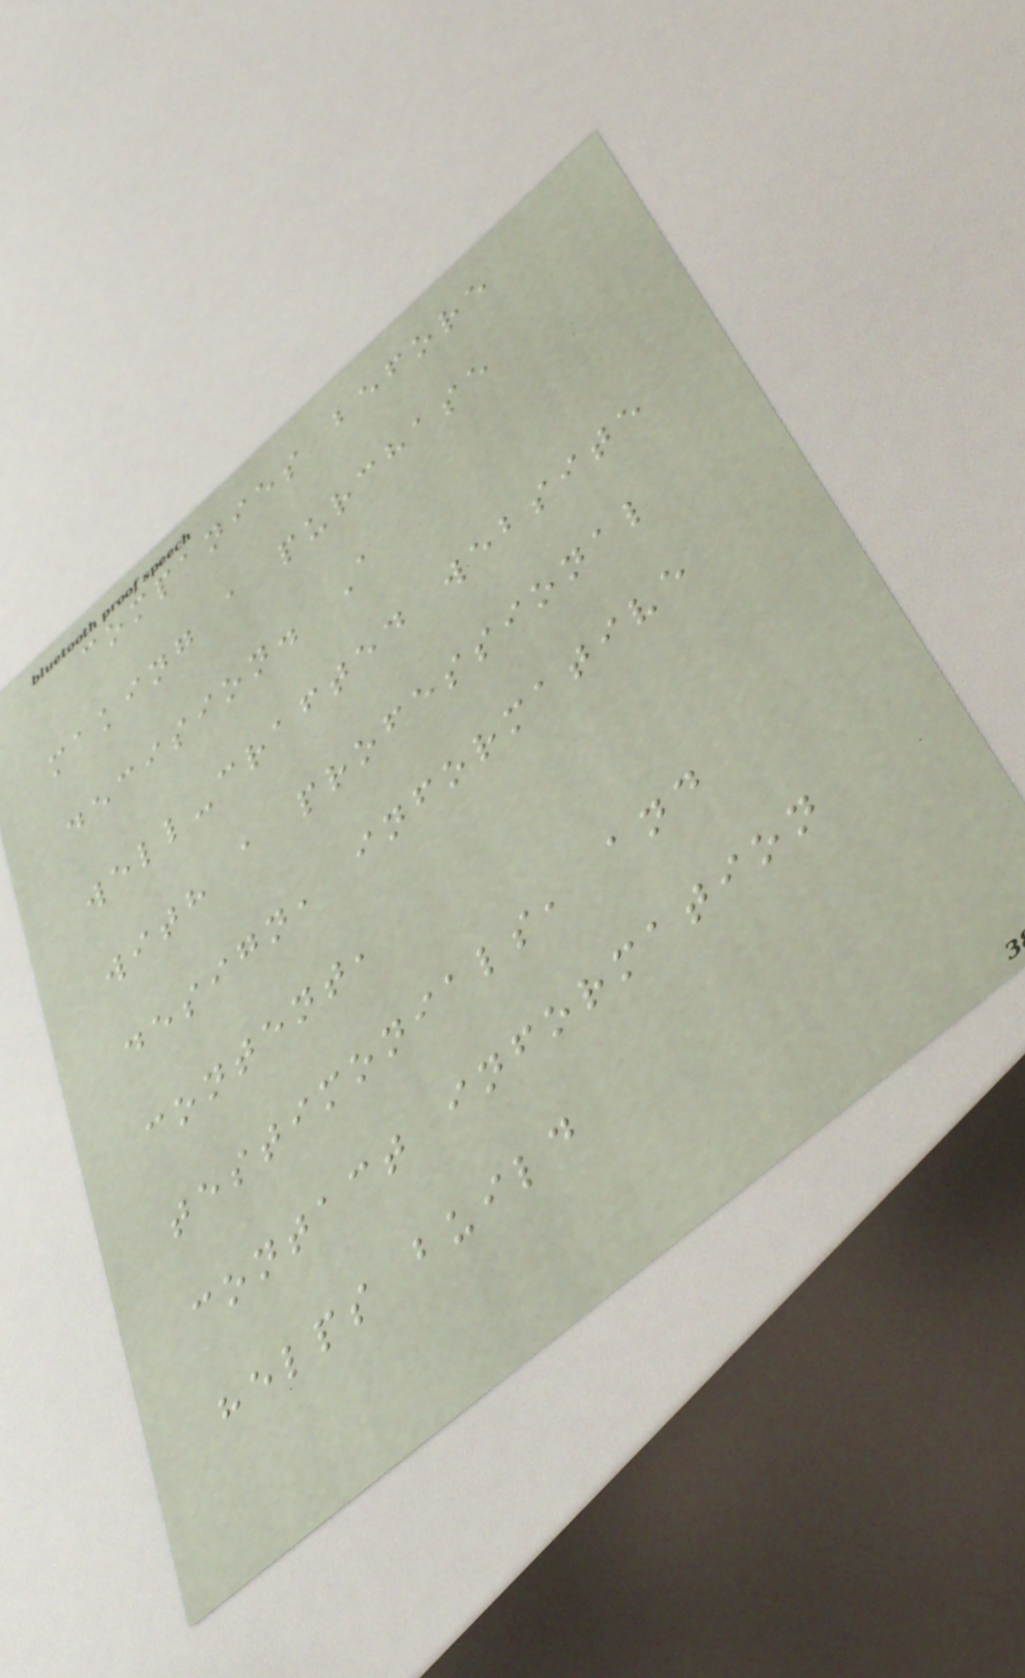companies before
making a purchase
decision. A
well-crafted website
with a professional
design, informative
content,
testimonials, and
contact information
helps build
